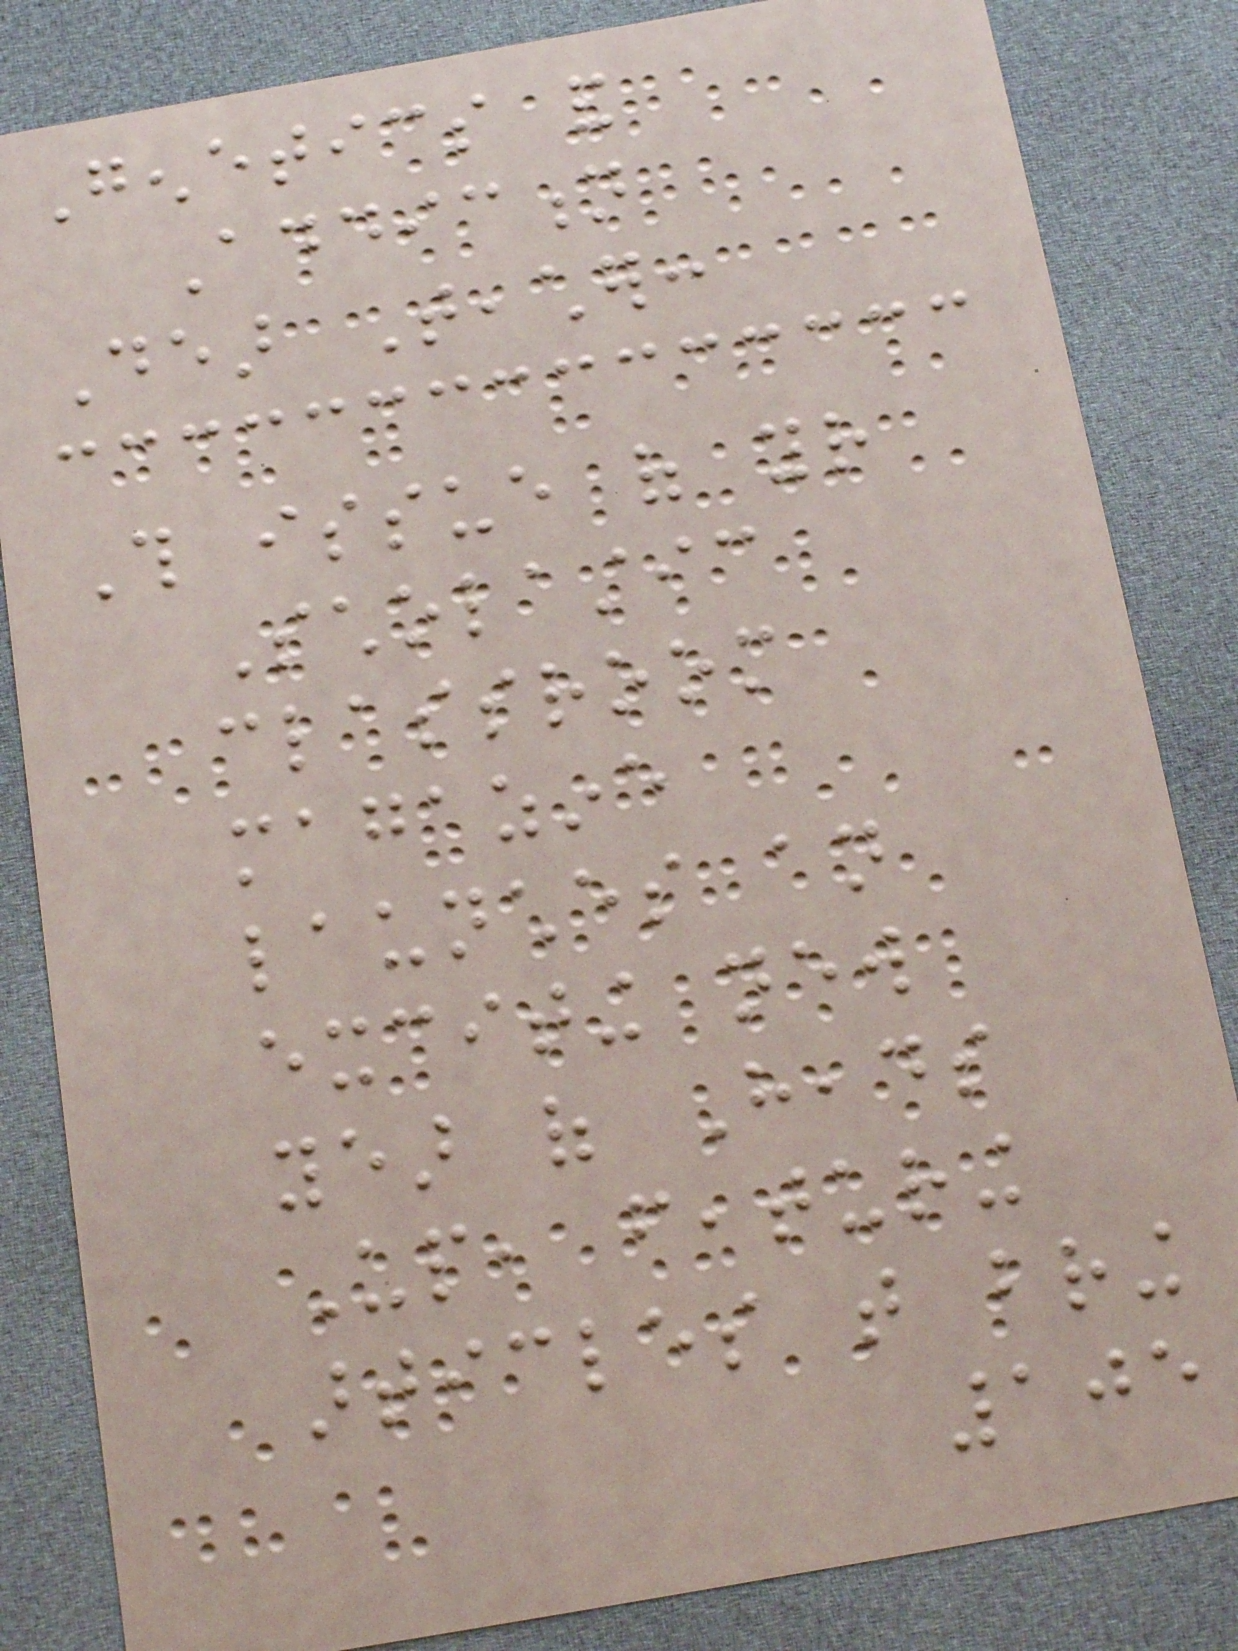Genetics and
Addiction
Dear Teacher:
This issue of your
Scholastic
classroom
magazine
launches an
exciting new
year of Heads
Up, featuring
articles that bring
105
